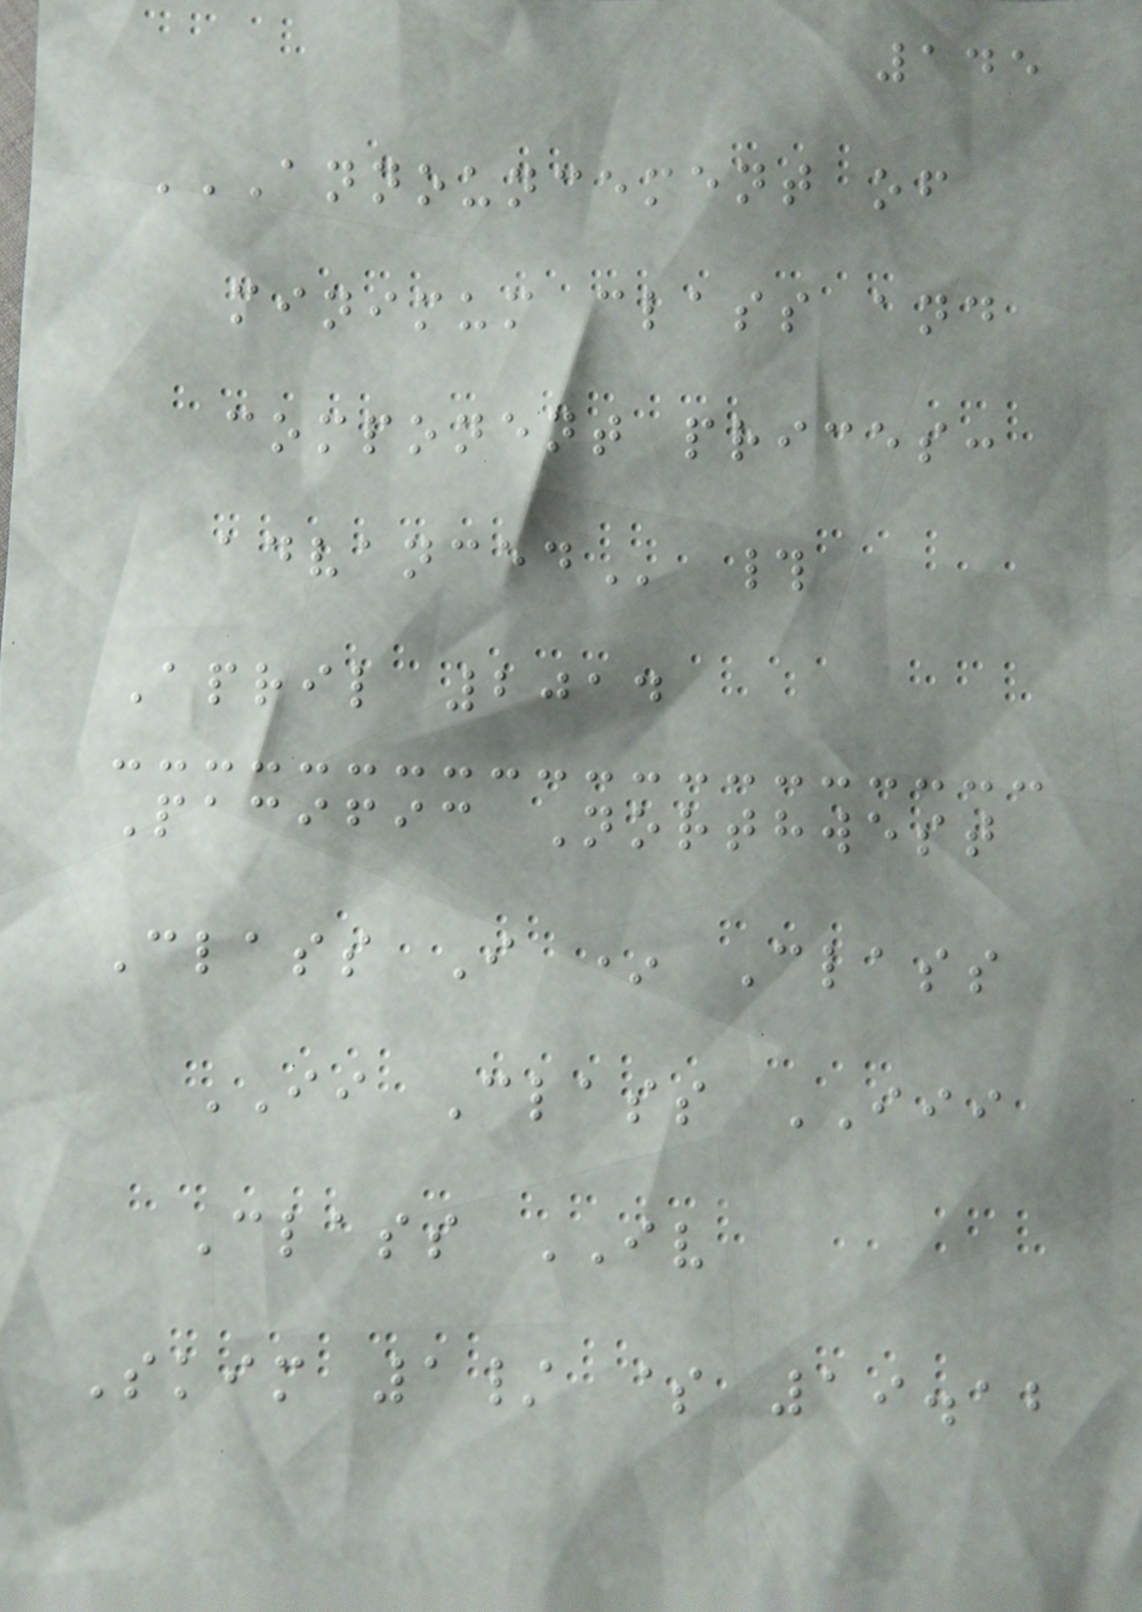145
ANNOUNCEMENT OF
MINIMUM CLASS AND
COMPONENT PRICES:
ADVANCED #
April 2014
Pacific Northwest
Class I * Class
II Class III
Class IV
Skim 1/ $ 19.12
